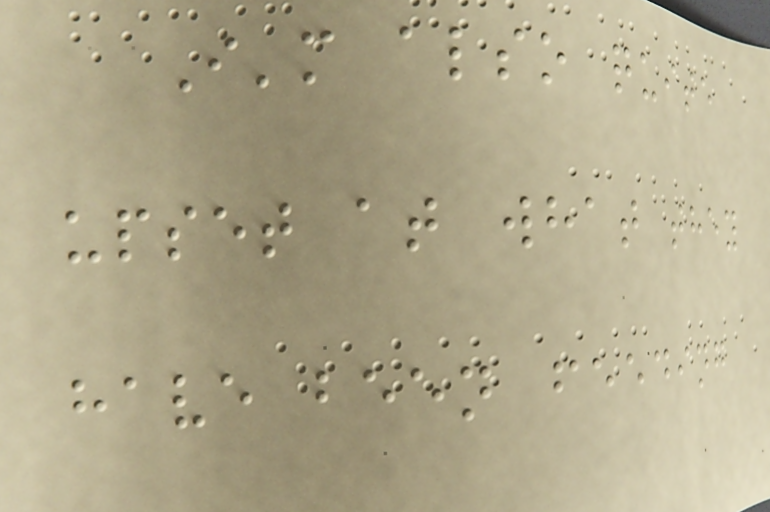I'm also quite
upset at what they
have been feeding
